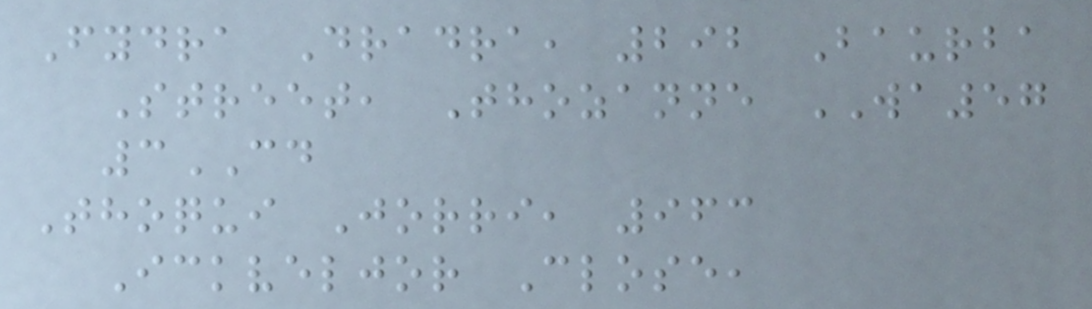Fydra Dradra, 292 Baurba
Street, Thozanne WA57
3CD
Thoqui Jorri, 963
Ickveljor Close,
